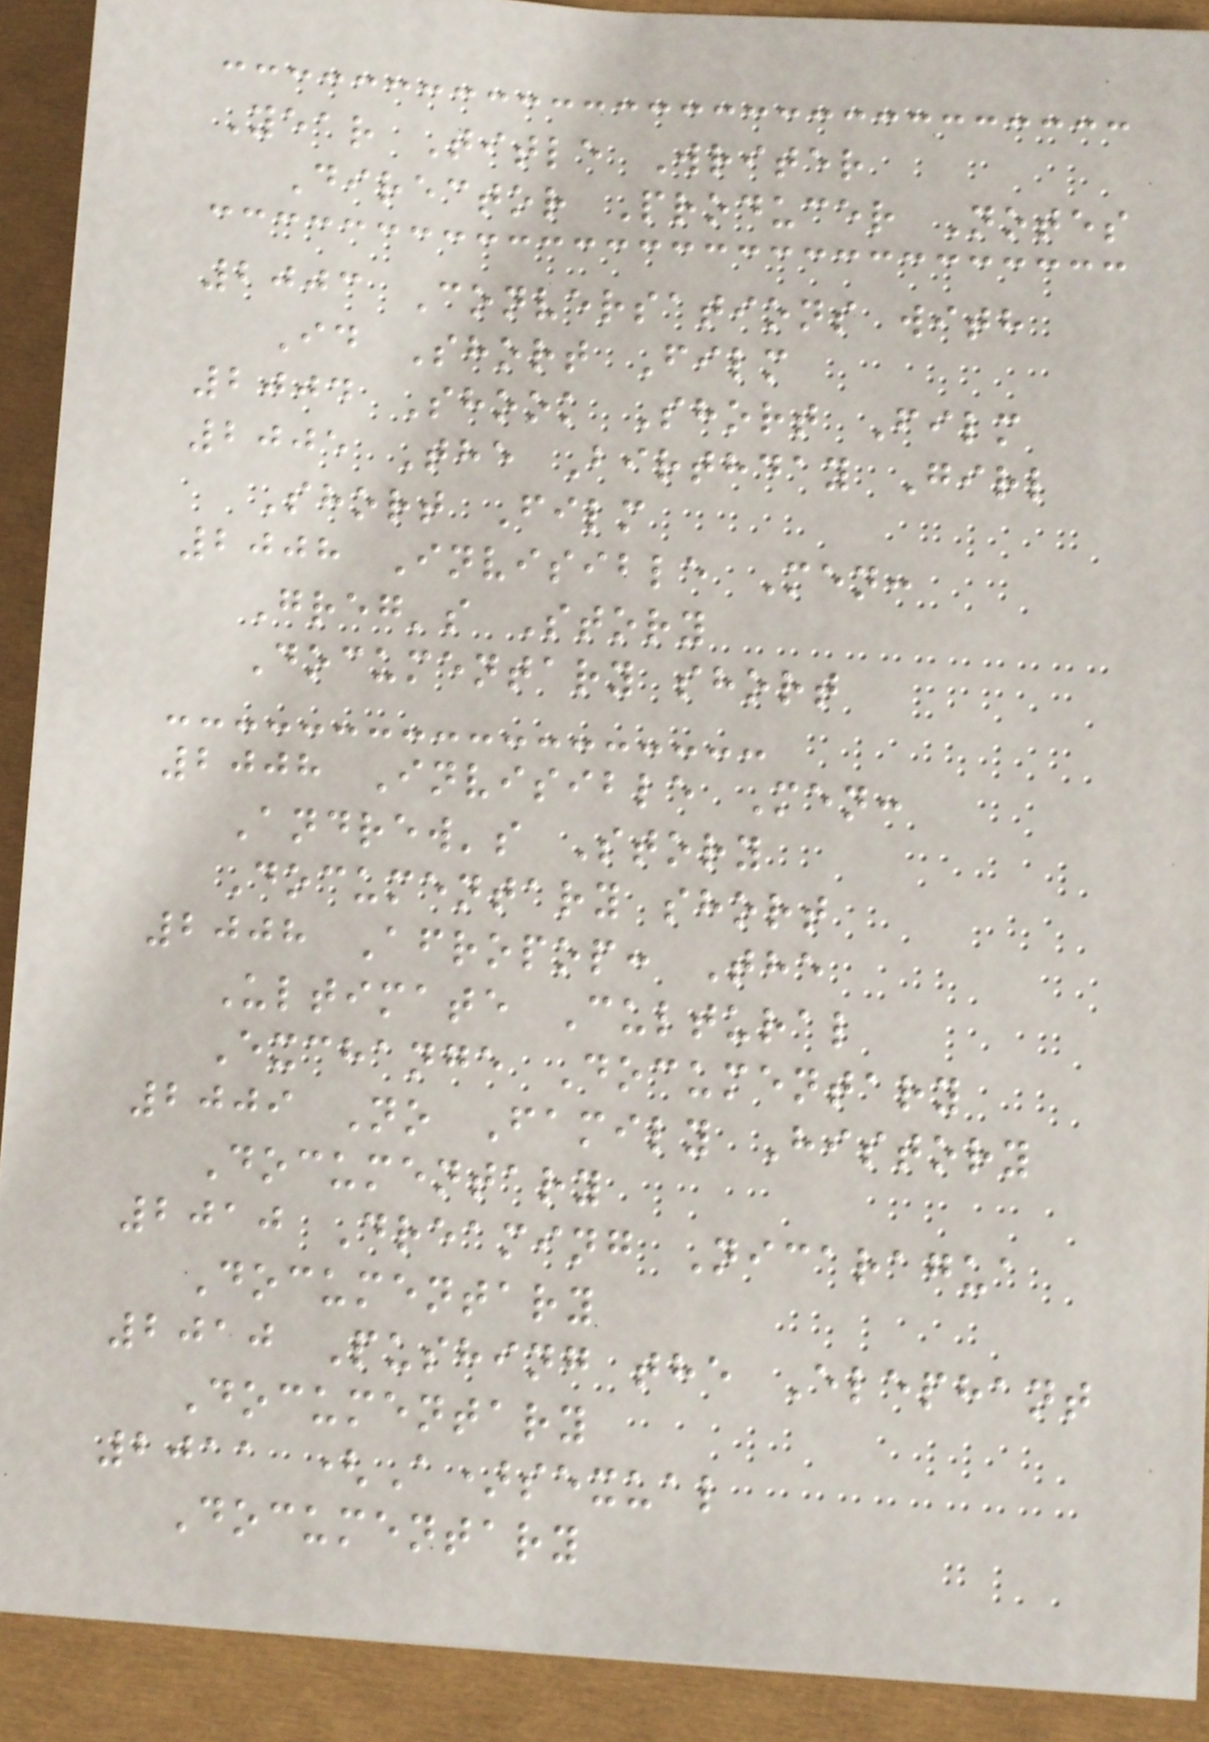Year Title Writer
Director Producer Notes
2003 Conversations with
Id Short Film
2004 Shook Short Film
2005 The Birthday Girl
Short Film
2008 Invisible Men:
Greg's Story
Documentary short
2008 Invisible Men:
Andrew's Story
Documentary short
2008 Afropop: The
Ultimate Cultural
Exchange Documentary
2009 No Family History
Documentary
2010 Dreaming Nicaragua
Documentary
2010 Pushing the Elephant
Documentary
2011 (A)sexual
Documentary
